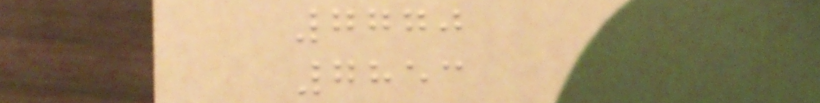7770
7853
